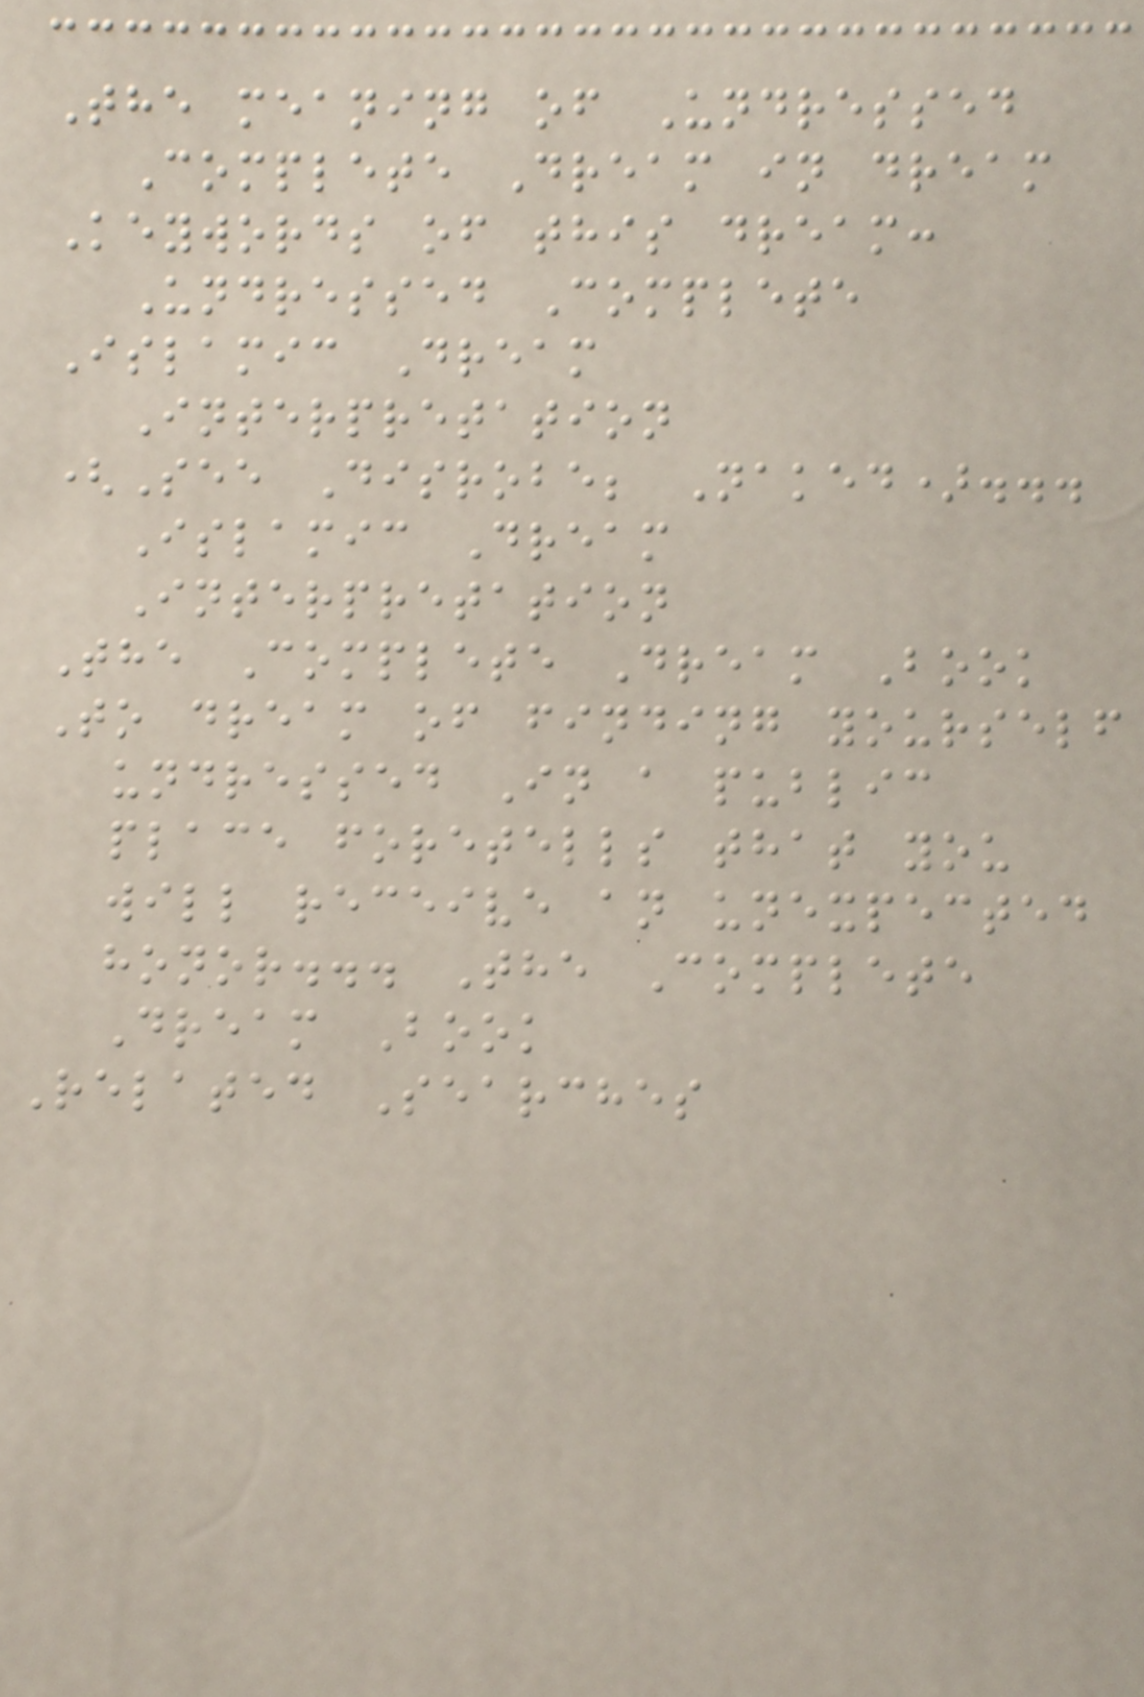The meaning of Undressed
Complete Dream in dream
Keywords of this dream:
Undressed Complete
Islamic Dream
Interpretation
(See Disrobe; Naked)...
Islamic Dream
Interpretation
The Complete Dream Book
To dream of finding yourself
undressed In a public
place foretells that you
will receive an unexpected
honor... The Complete
Dream Book
Related Searches
